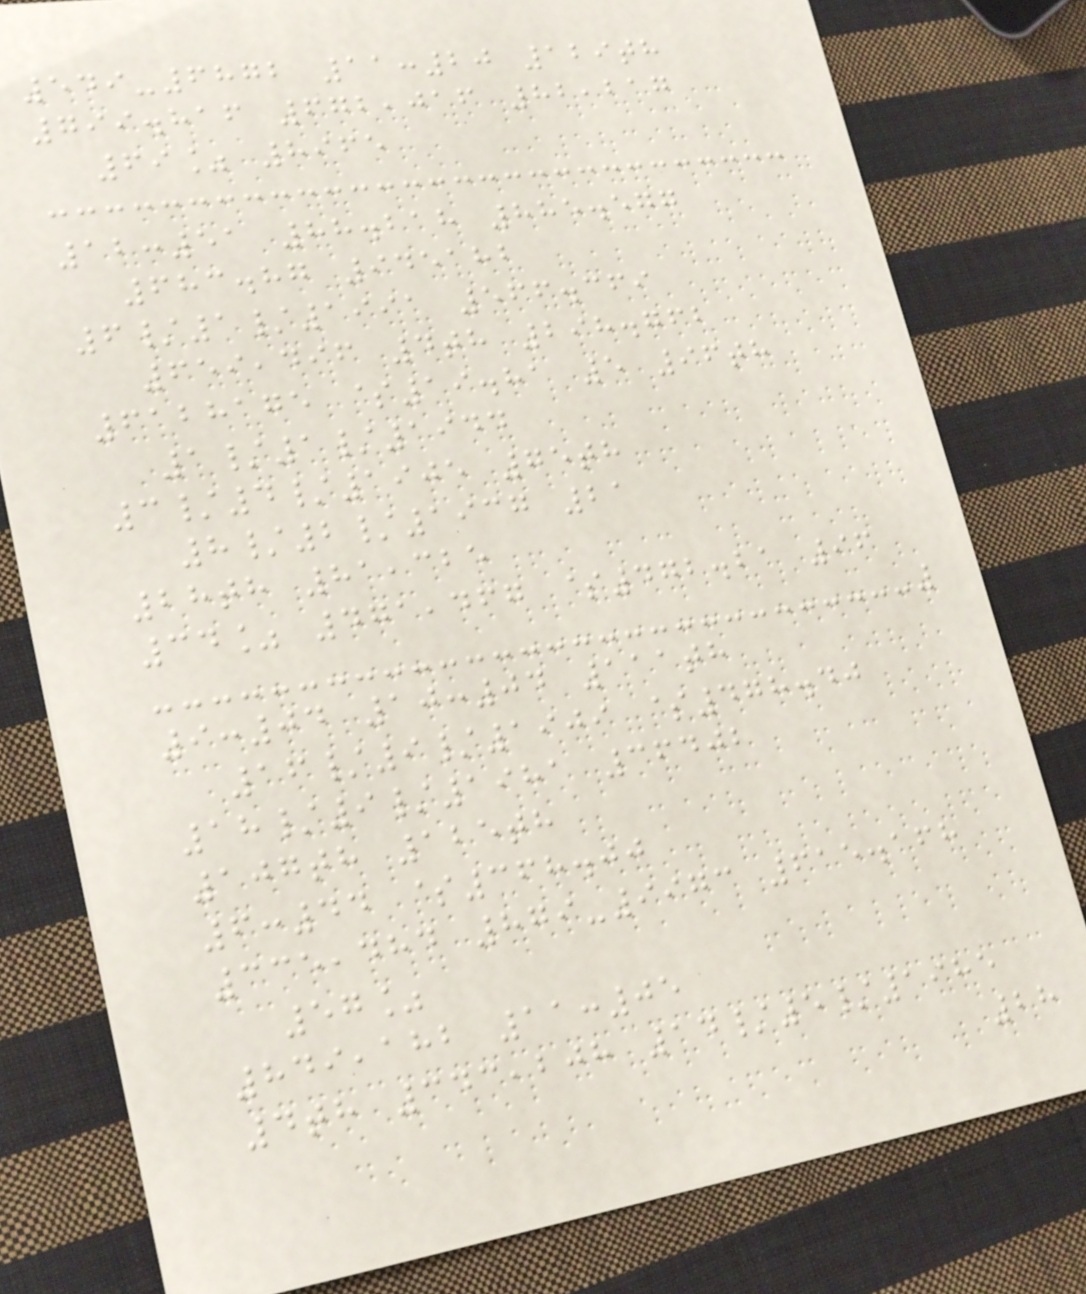549-6872 11:20 129th
799.816 672,016 82,217
69% 8965
12:51 88.218 885.577
683.87 945182
6/1/1991 566.369
659,496 4th 298.762
6128175 $19.81 5 96th
1/1/1944
3/4/1905 75th
8/2/1937 21
28th 81,325
34% 471,467 $472.21 96
9:04 10:04 111th
16/9/1909 $478.40
18/9/1981 36402
107th 125th
6:44 $368.00
335,484 879-9973 615.168
57%
849,182 11:05
4th 343,208 14/5/1985
28
